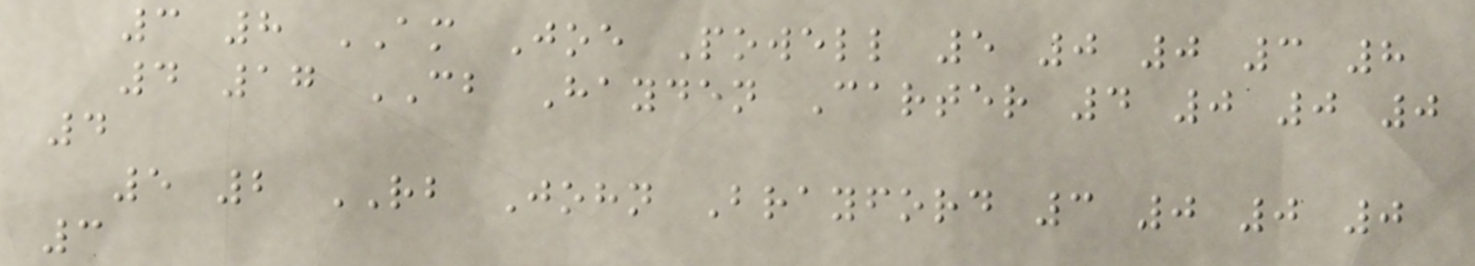3 8 AM Joe Powell 5 0 0 3 8
4 17 CB Hayden Carter 4 0 0 0
4
5 2 RB John Brayford 3 0 0 0
3
